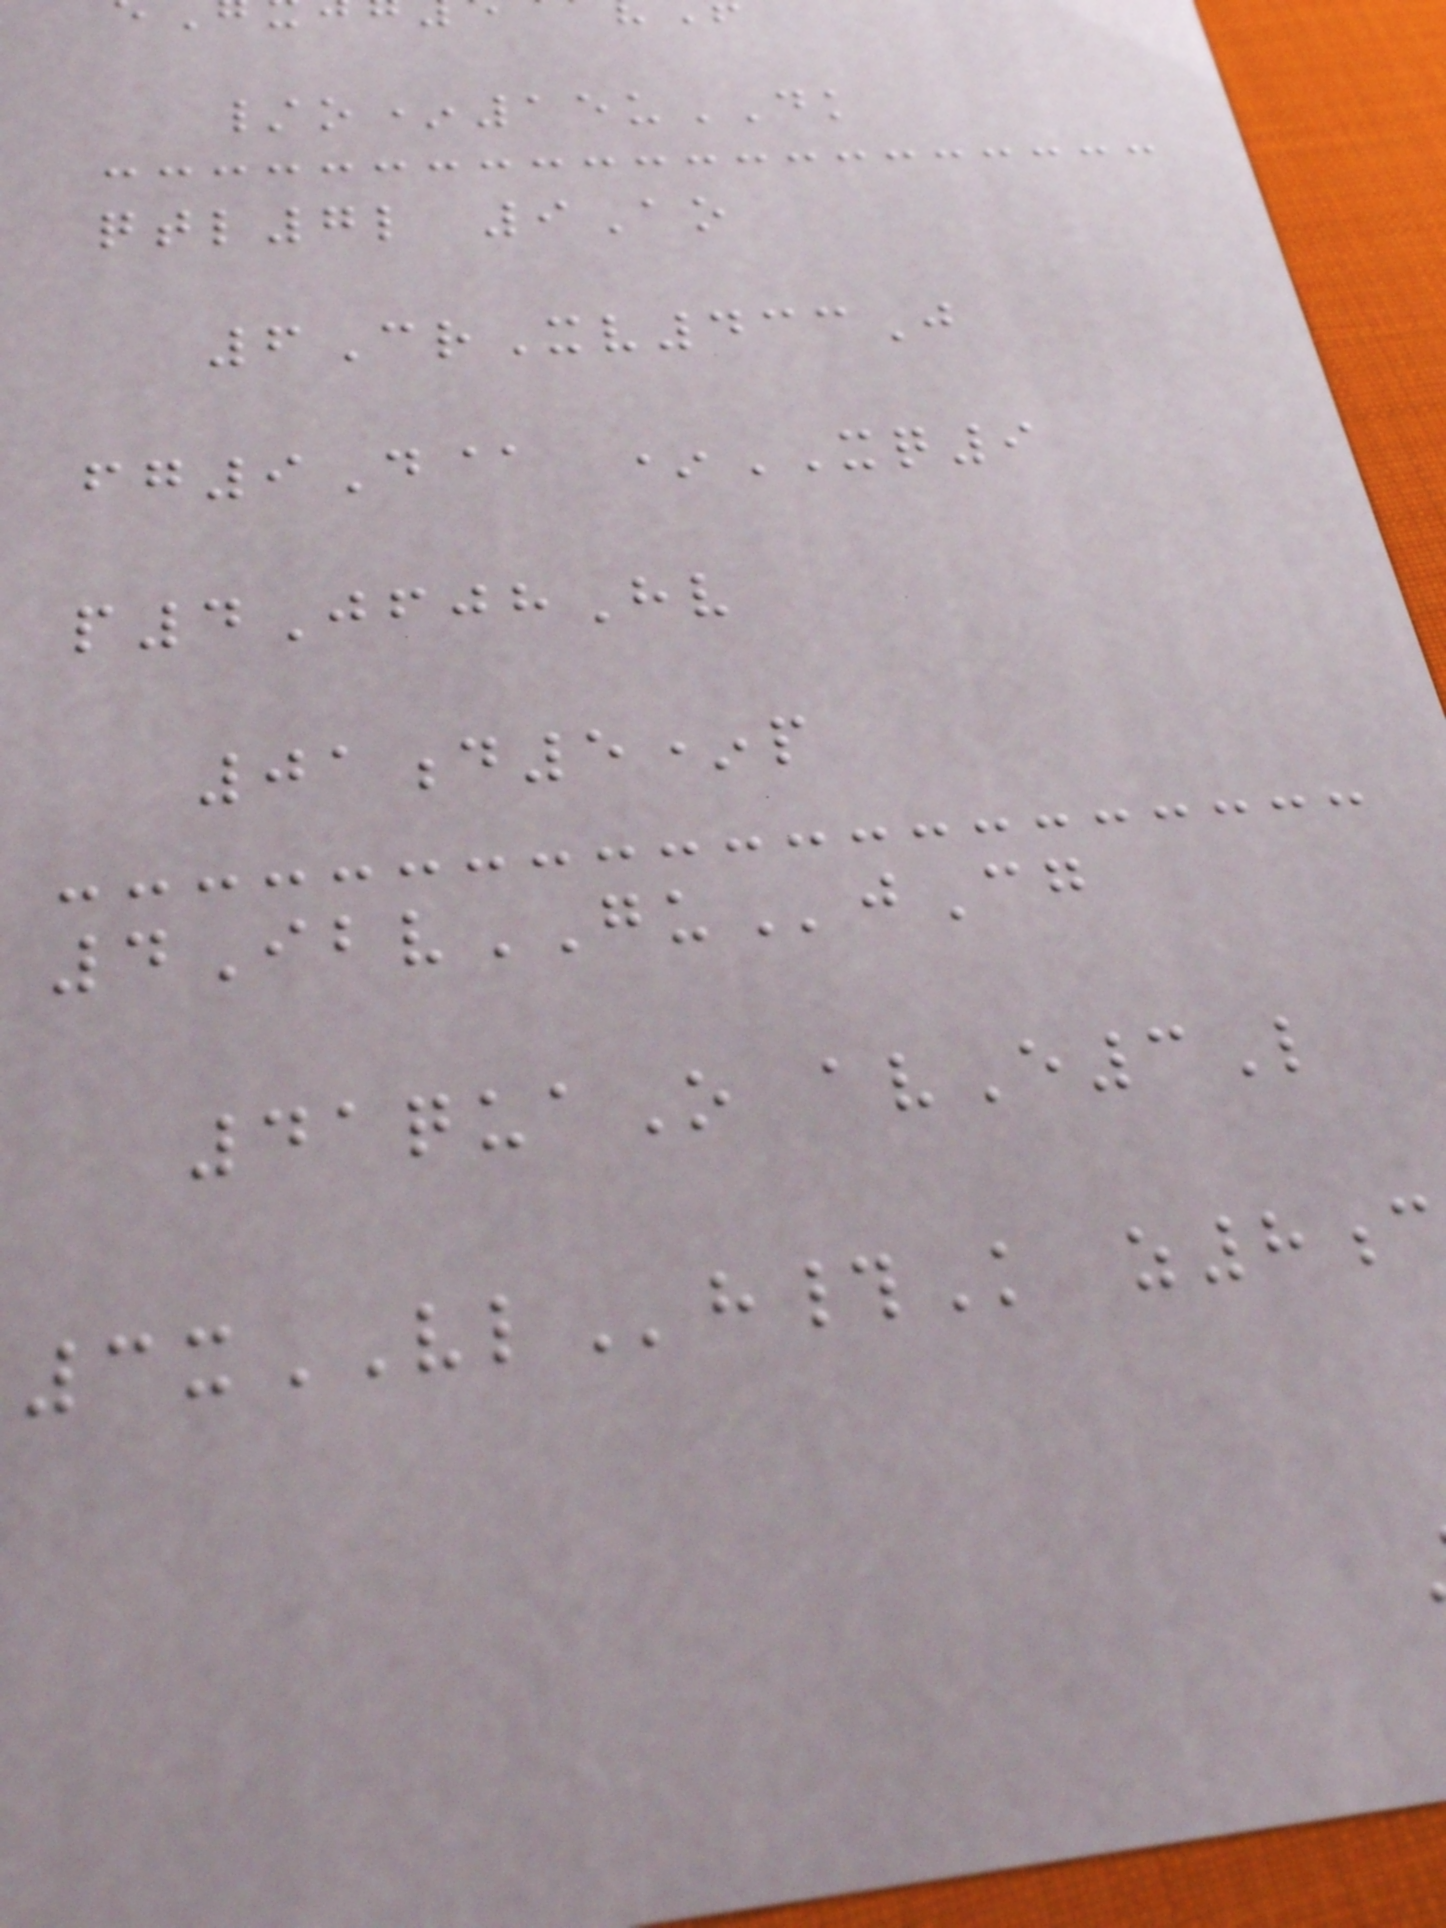/o*15uDK
qtl7l 9Ao
6CrXv433J
fg9D@ *XQ9
p4JfjhHv
01d5*p
4IbvGUjCg
41quaO avE3L
3xVLh#K z8c
